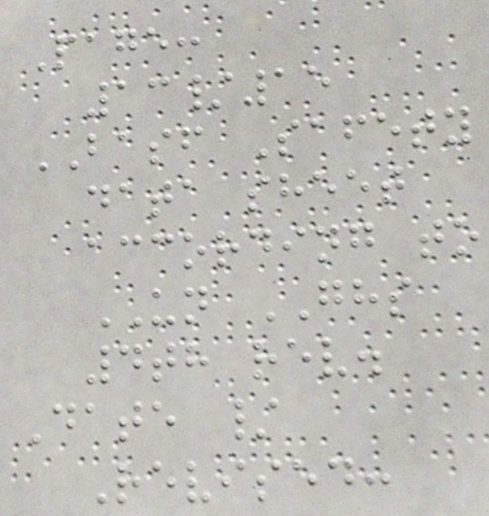Page:
13/15
BASF Safety
data sheet
according to
UN GHS
4th rev.
Date /
Revised:
